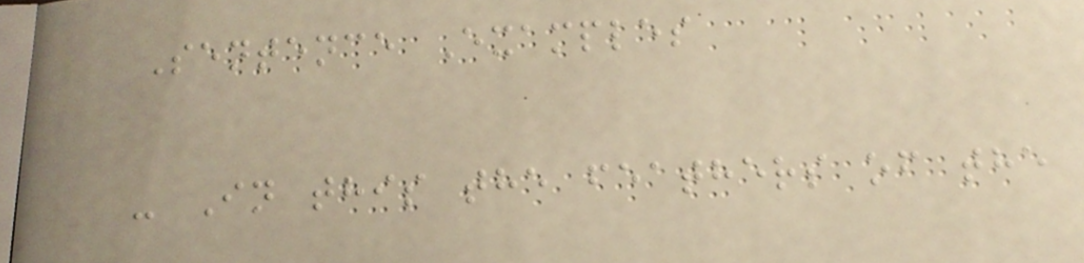Sentence Examples
- In this the feathers of the
